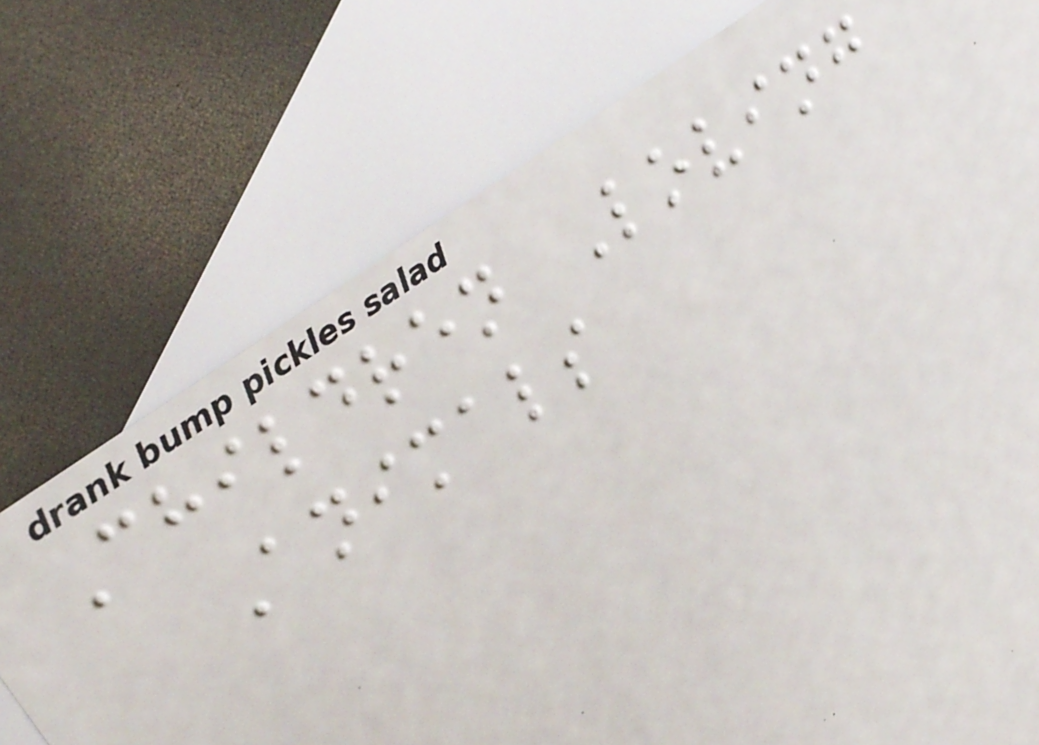Children Loving
Animals
